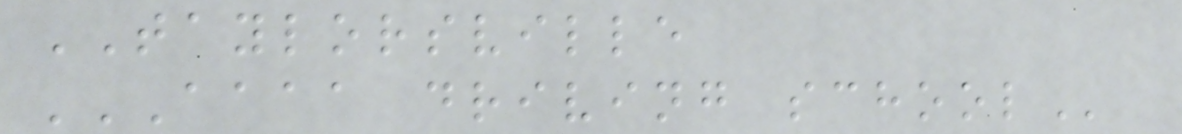TAYLORSVILLE
AAAA DRIVING SCHOOL
